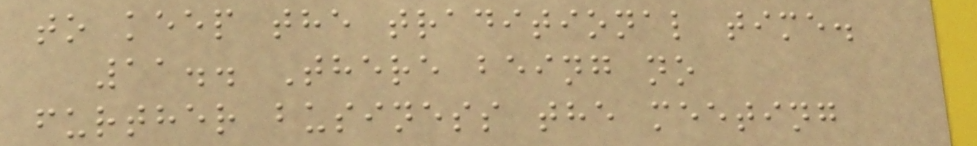to keep the traditional time.
11.. There being no
further business the meeting
